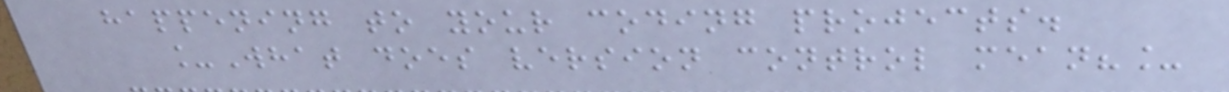happening to your coding projects.
_What does version control mean?_
